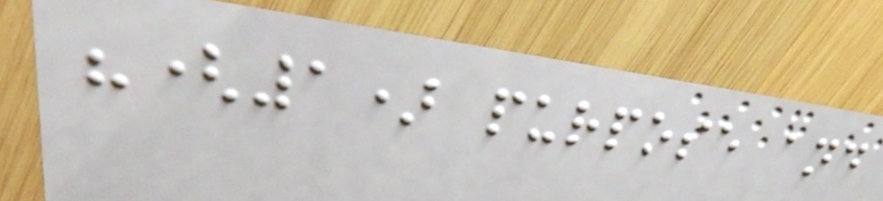"(1) purpose and
